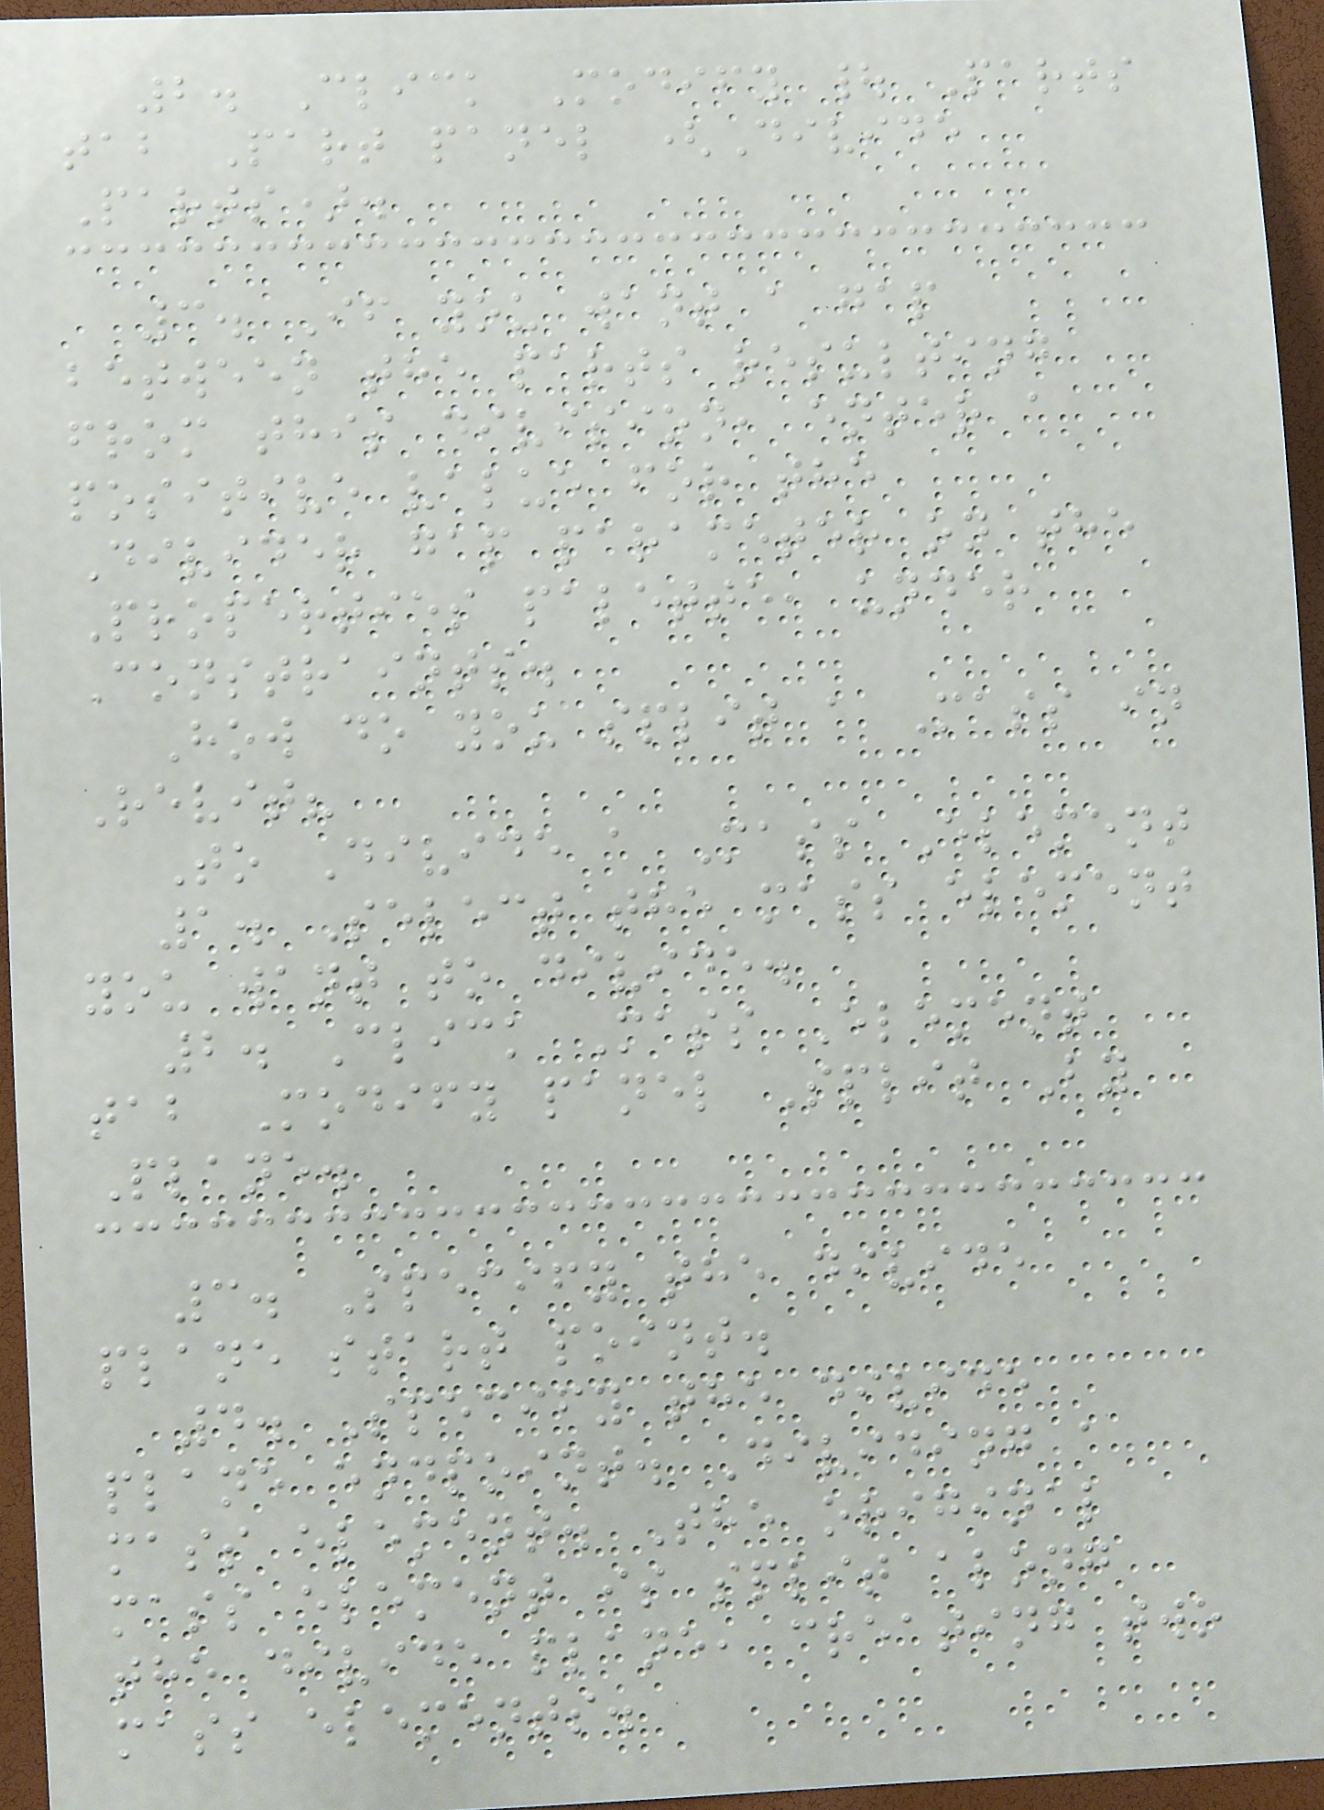2. Click Modify | Parts
tab Part panel (Divide
Parts).
3. If you want a gap
between the parts resulting
from this division, enter a
positive value for the
Divider gap parameter on the
Properties palette, under
Constraints.
How do you split a Mass in
Revit?
To Divide a Mass Element
1. Select the mass element
you want to divide.
2. Click Mass Element
tab Modify panel Split By
Plane.
3. Specify the divide
plane start point.
4. Specify the divide
plane endpoint. Dividing a
mass element. The original
mass element is split along
the divide plane, creating two
mass elements.
